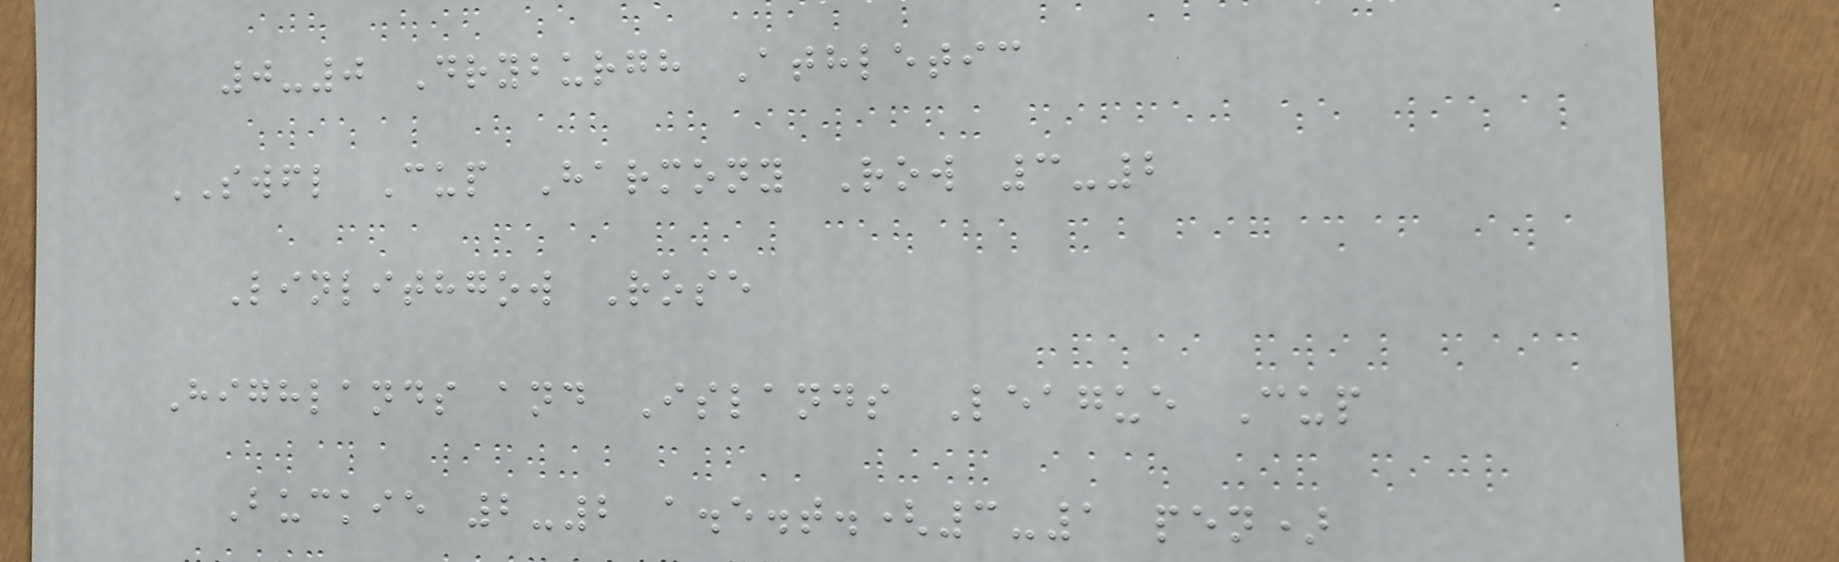0-0 Dryburgh Athletic
SWFL Cup Harmony Row 3-2
Linlithgow Rose
Highlands and Islands League Cup
Buckie 2-2 a.e.t.(3-1 pen)
